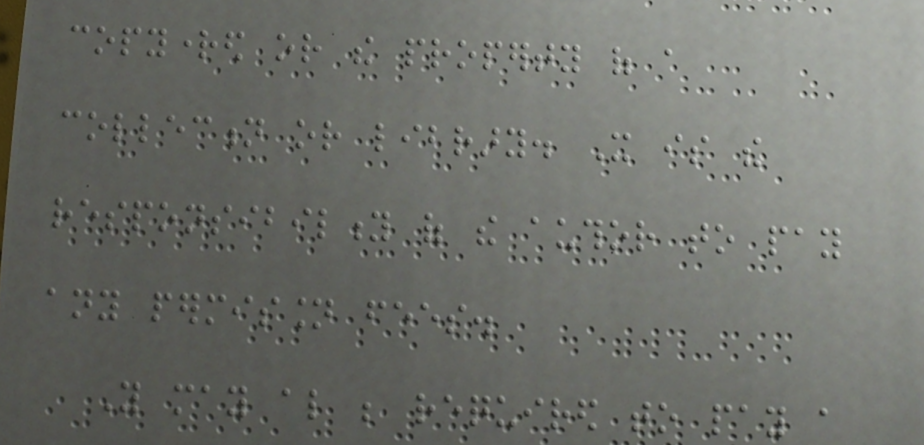copyrighted or the property of a
collection or library. It is the
responsibility of the author to pay
any permission fees.
You may also be required to pay a
